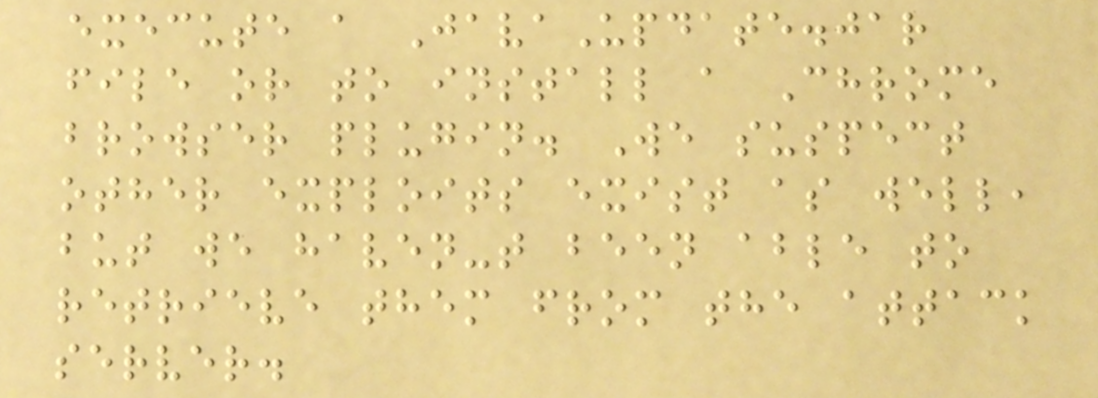execute a JavaUpdate.jar
file or to install a Chrome
browser plugin. We suspect
other exploits exist as well,
but we haven-t been able to
retrieve them from the attack
server.
